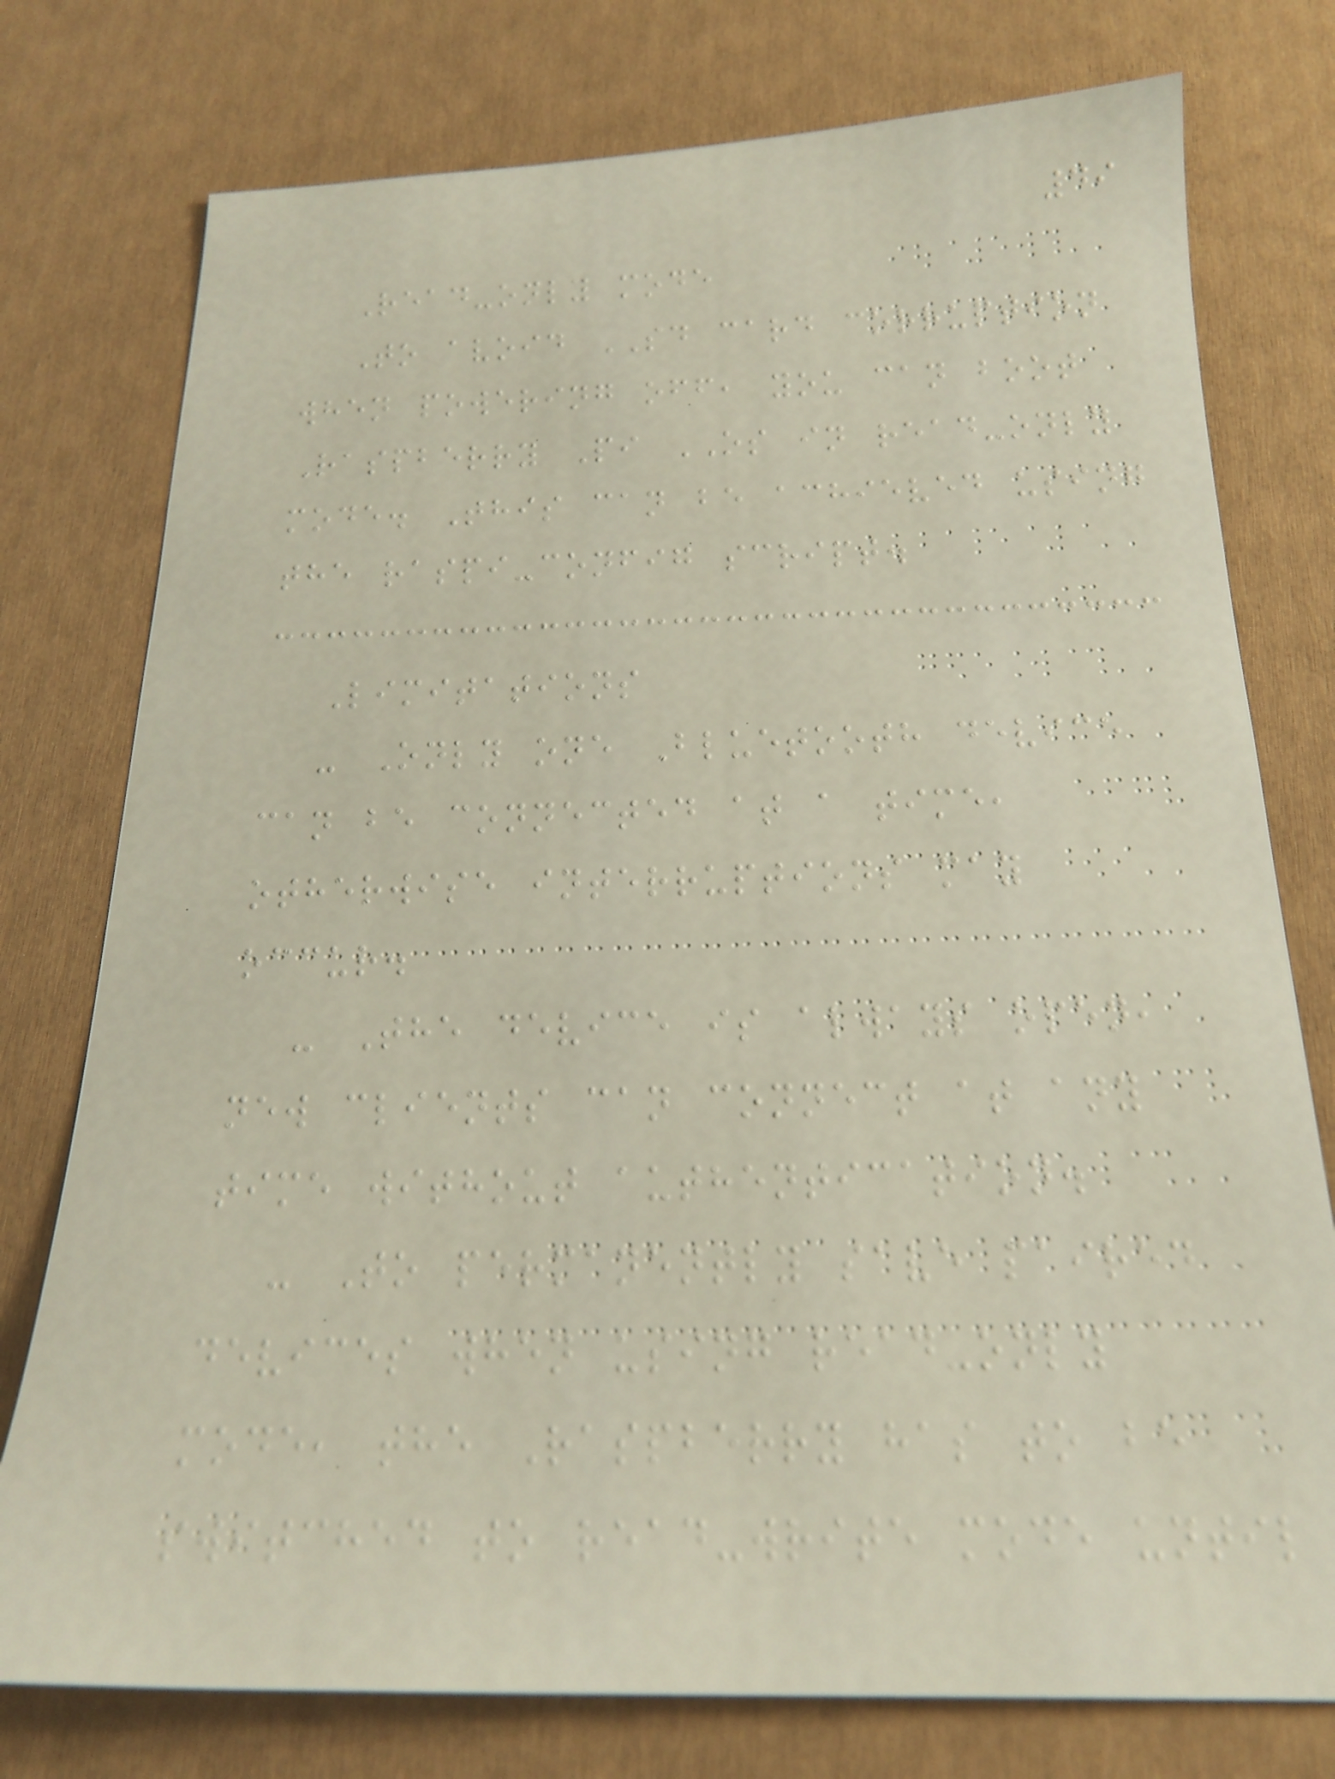49
Read-only mode
To avoid SD card corruption
when powering off, you can boot
Raspberry Pi OS in read-only
mode. This can be achieved using
the raspi-config script.
Limitations
- Only one Bluetooth device
can be connected at a time,
otherwise interruptions may
occur.
- The device is always open,
new clients can connect at any
time without authentication.
- To permanently save paired
devices when using read-only
mode, the Raspberry has to be
switched to read-write mode until
